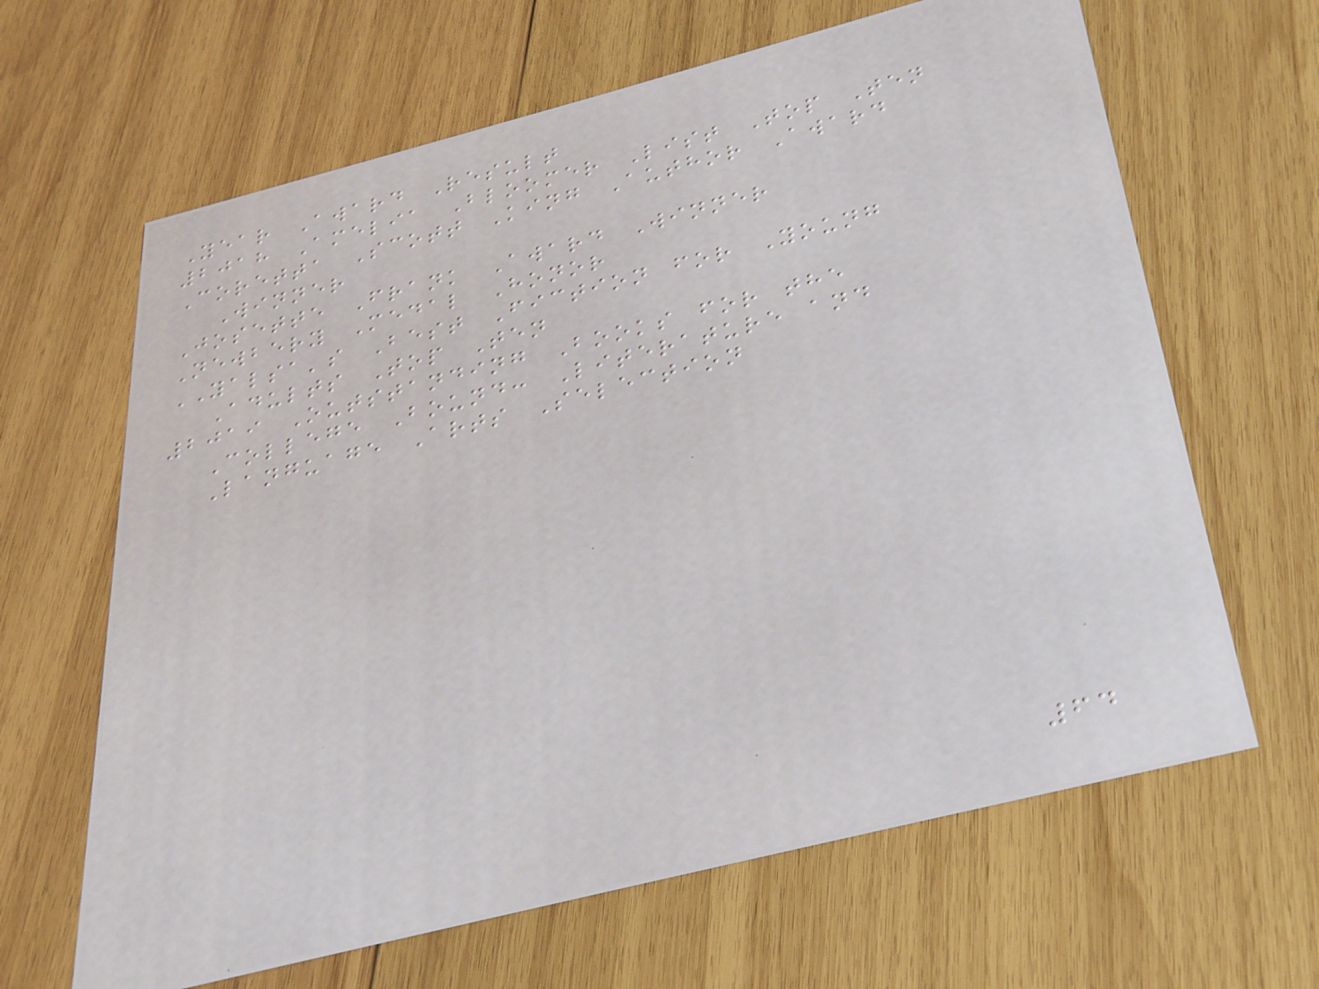Year Award Result
2018 Amelia Bloomer List Top Ten
Coretta Scott King Author Award
Winner
Josette Frank Award Winner
Newbery Medal Honor
YALSA's Best Fiction for Young
Adults Top Ten
2019 Outstanding Books for the
College Bound: Literature and
Language Arts Selection
64
